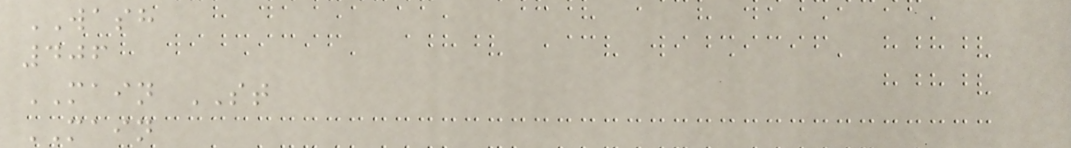WASH
406
MAIN ST
MAIN
